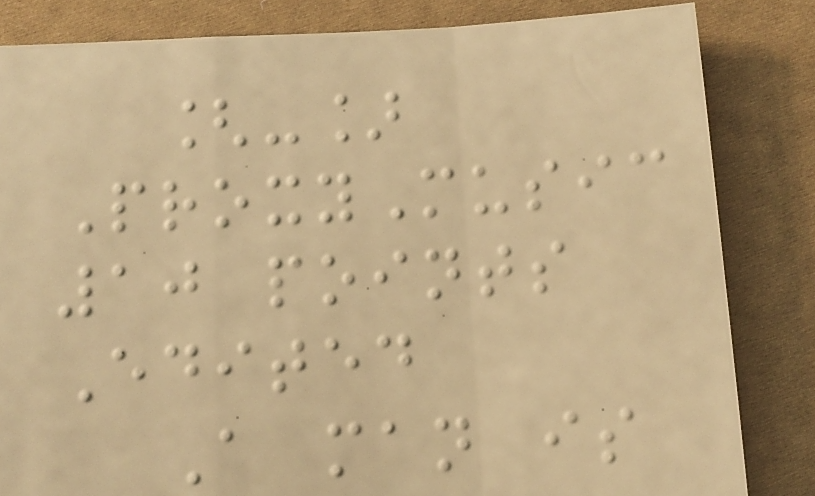[-]
ProxyMusic
10 points
Edited
A man is
